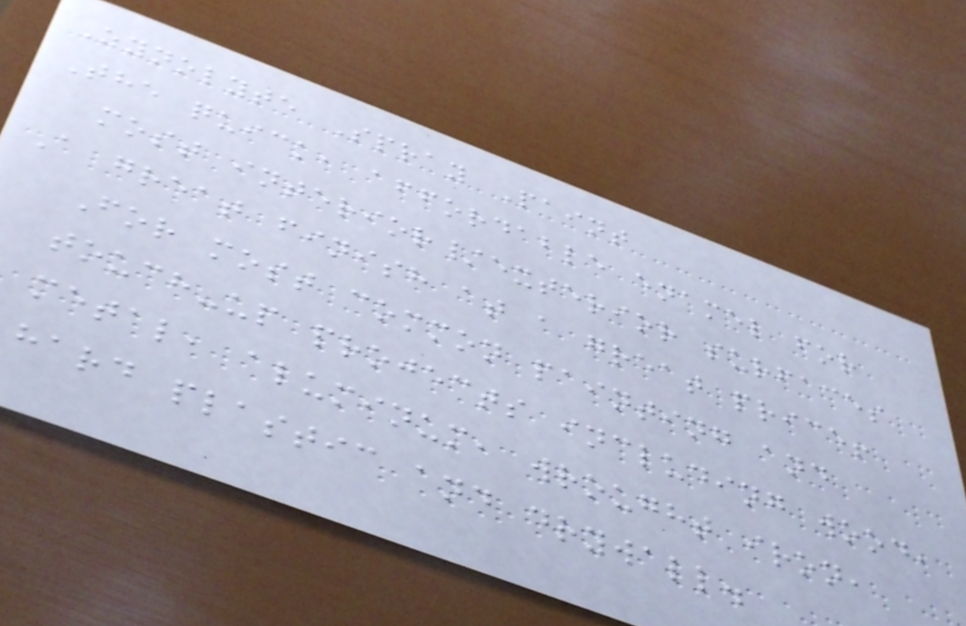Zynolyte Spray Paint
The quick, affordable enamel for
most interior/exterior surfaces
A great finish at a great price!
For most common painting and
touch-up projects including wood,
metal, aluminum, wrought iron,
hard plastic and drywall.
